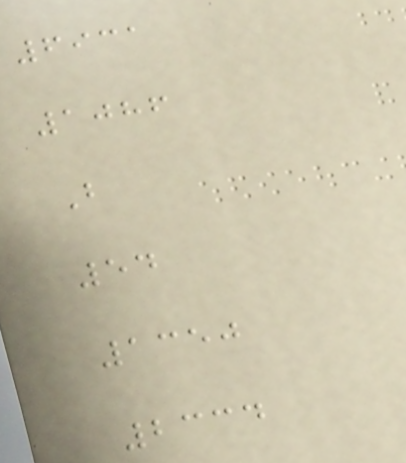6931
1086
B
54
1350
2334
